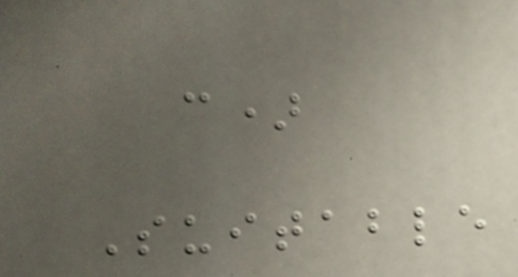c)
Suitable
